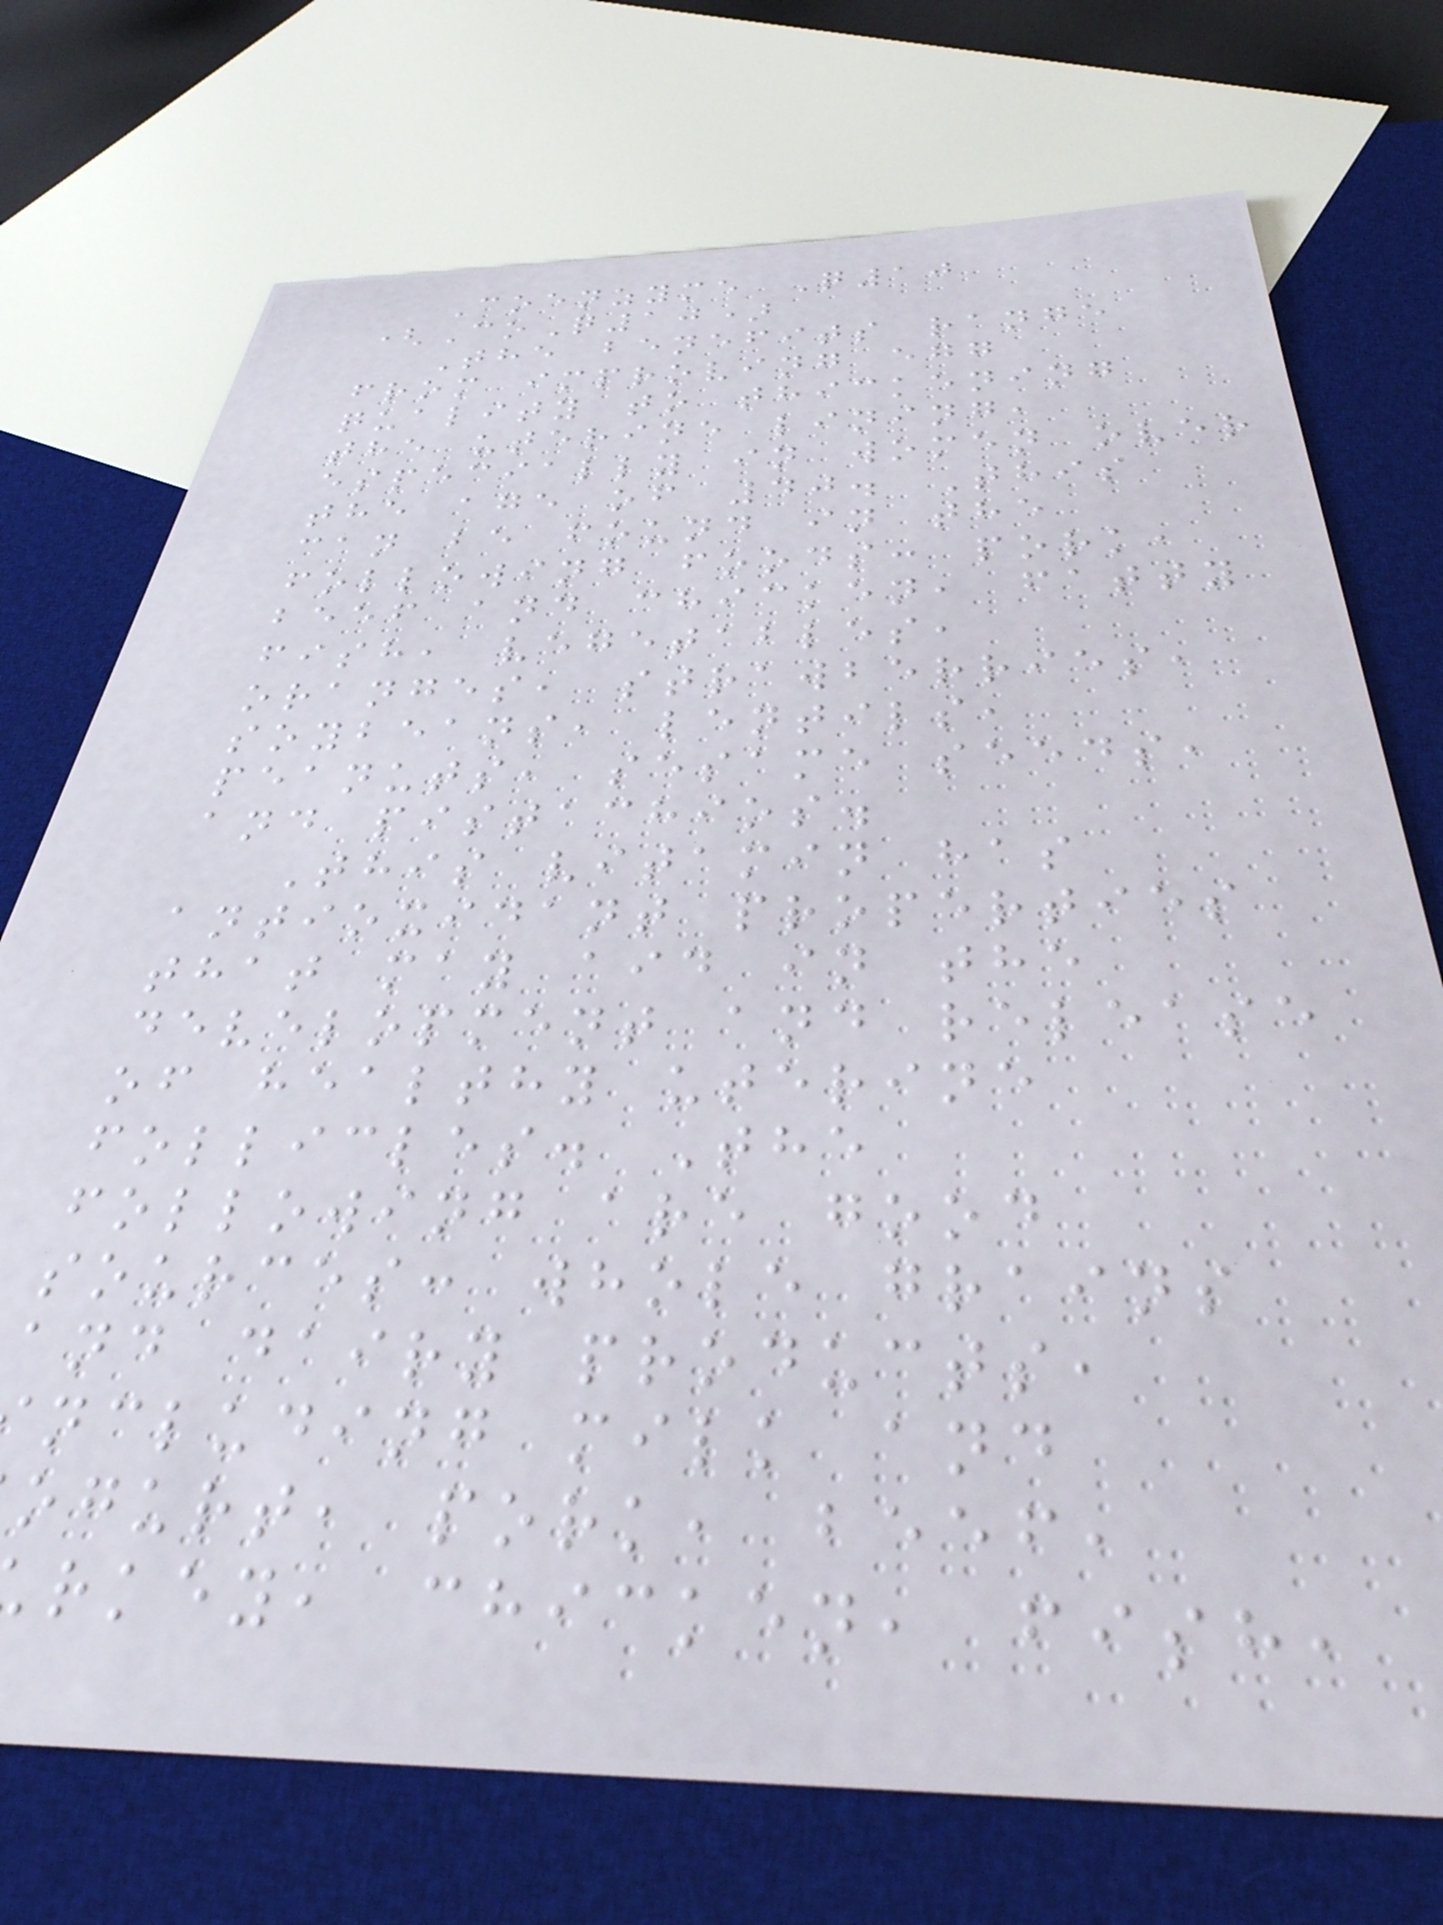Coenzyme Q10
(CoQ10)
The benefits range
from improving egg
quality to thickening
the uterine lining,
especially in women over
the age of 40. This
can be found in the
following foods: pork,
beef and chicken, fatty
fish, vegetables,
oranges, strawberries,
soybeans, lentils,
peanuts, sesame seeds,
and pistachios.
This vitamin has
antioxidant properties
that may aid in the
development and release
of healthy uterine
follicles. The
following are good
sources: whole grains
and dairy products,
ncluding milk and
ogurt, pork, beef,
rkey, chicken, fish,
